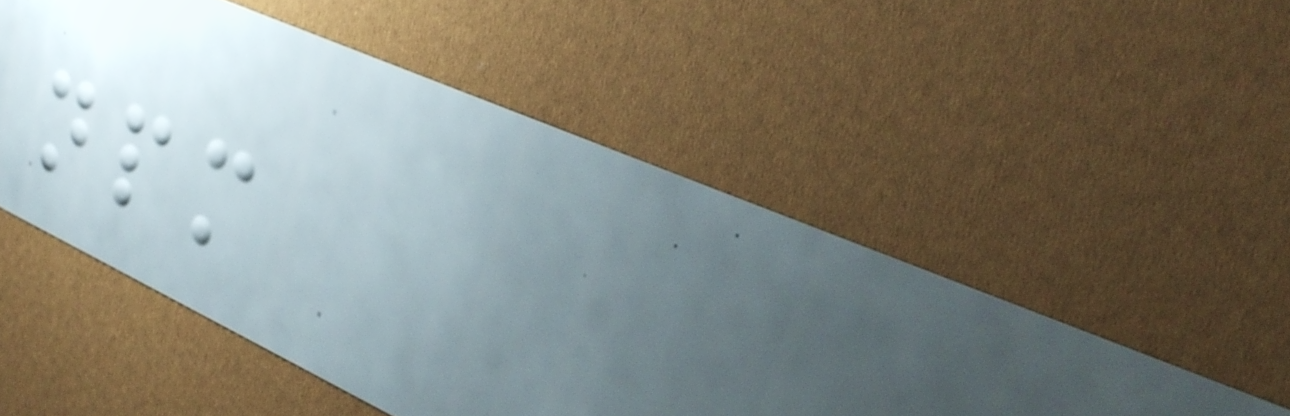npm
